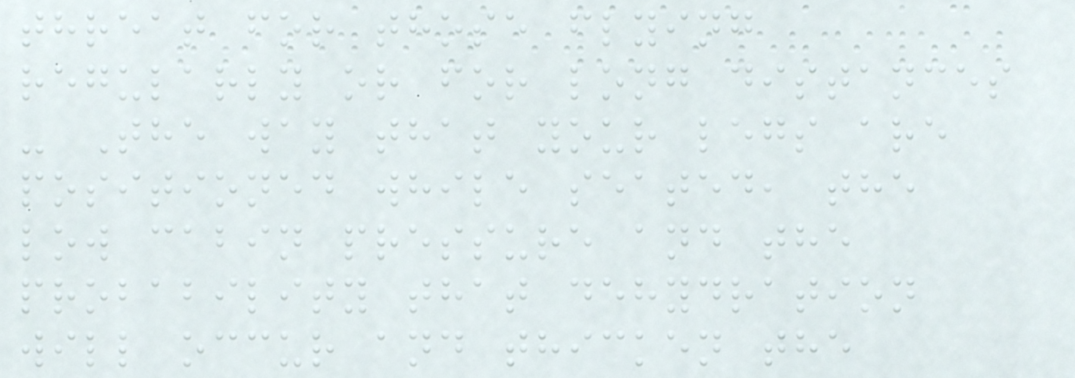threat for those flying
regularly or for long distances
- The way that your legs are
positioned while seated, the
low cabin pressure and the
probability that dehydration
will occur and thicken the
